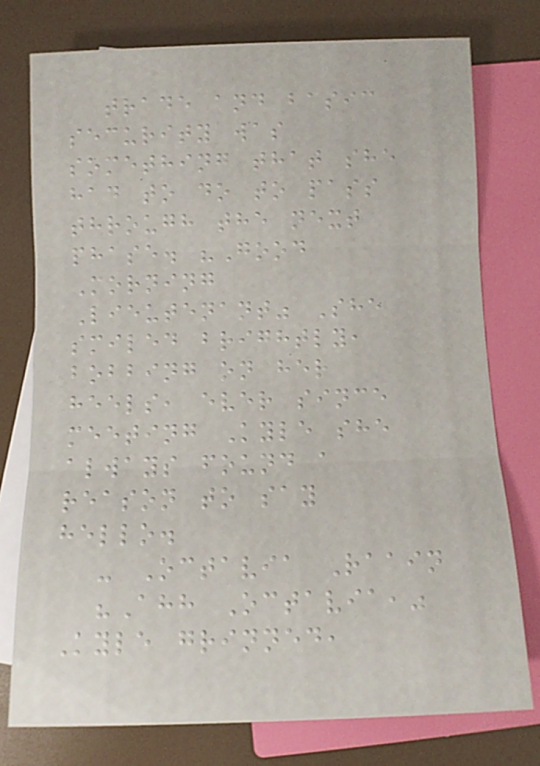trade and basic
security was
something that she
had to do to pass
through the next
phase. "Good
Morning
Lieutenant" She
smiled brightly,
bobbing on her
heels, ever since
meeting Kyle she
always found a
reason to say
hello.
- Octavia Raain
"Ahh Octavia,"
Kyle grinned,
